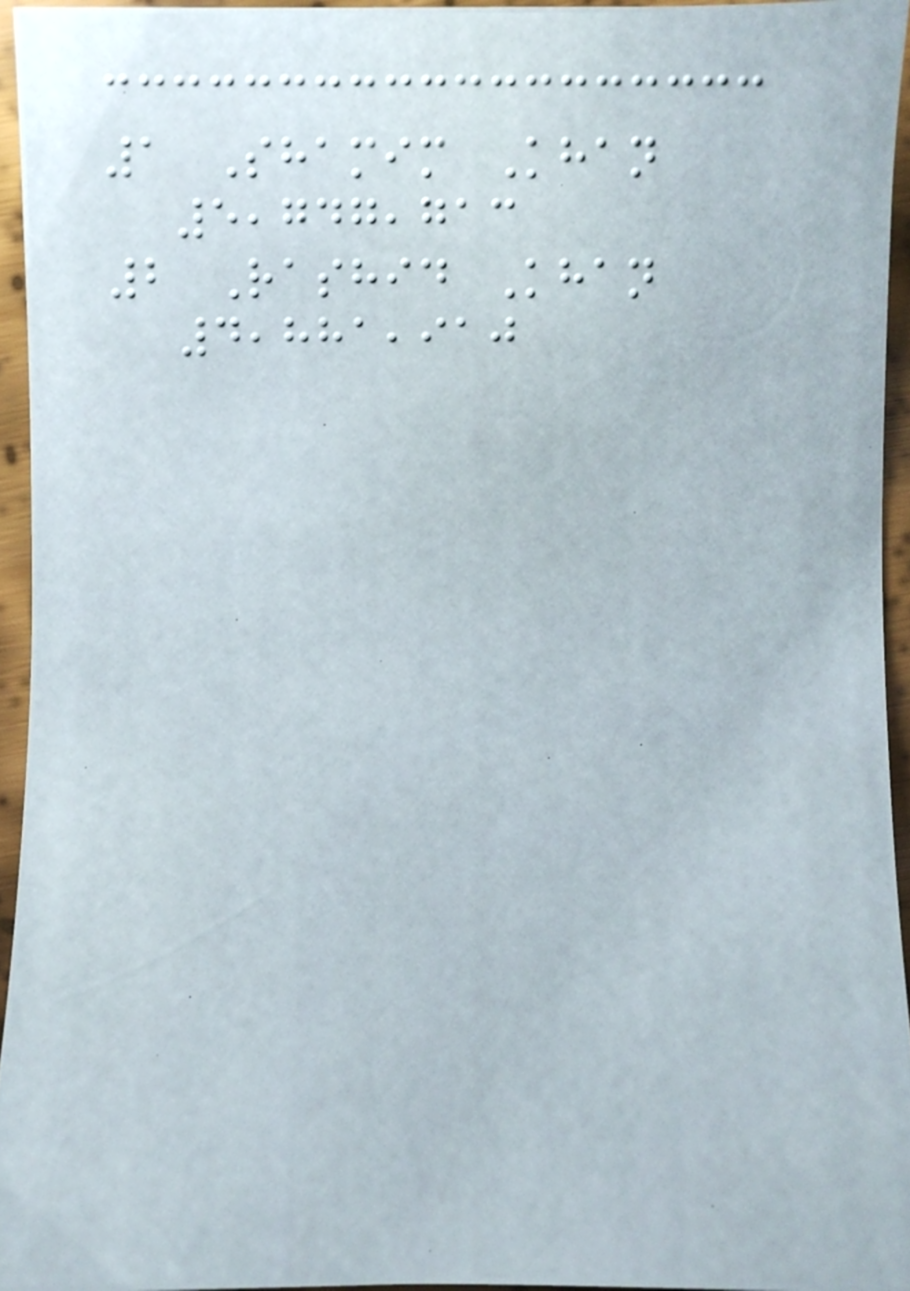1 Shamim Khan
5,747,713
2 Rashid Khan
4,881,910
